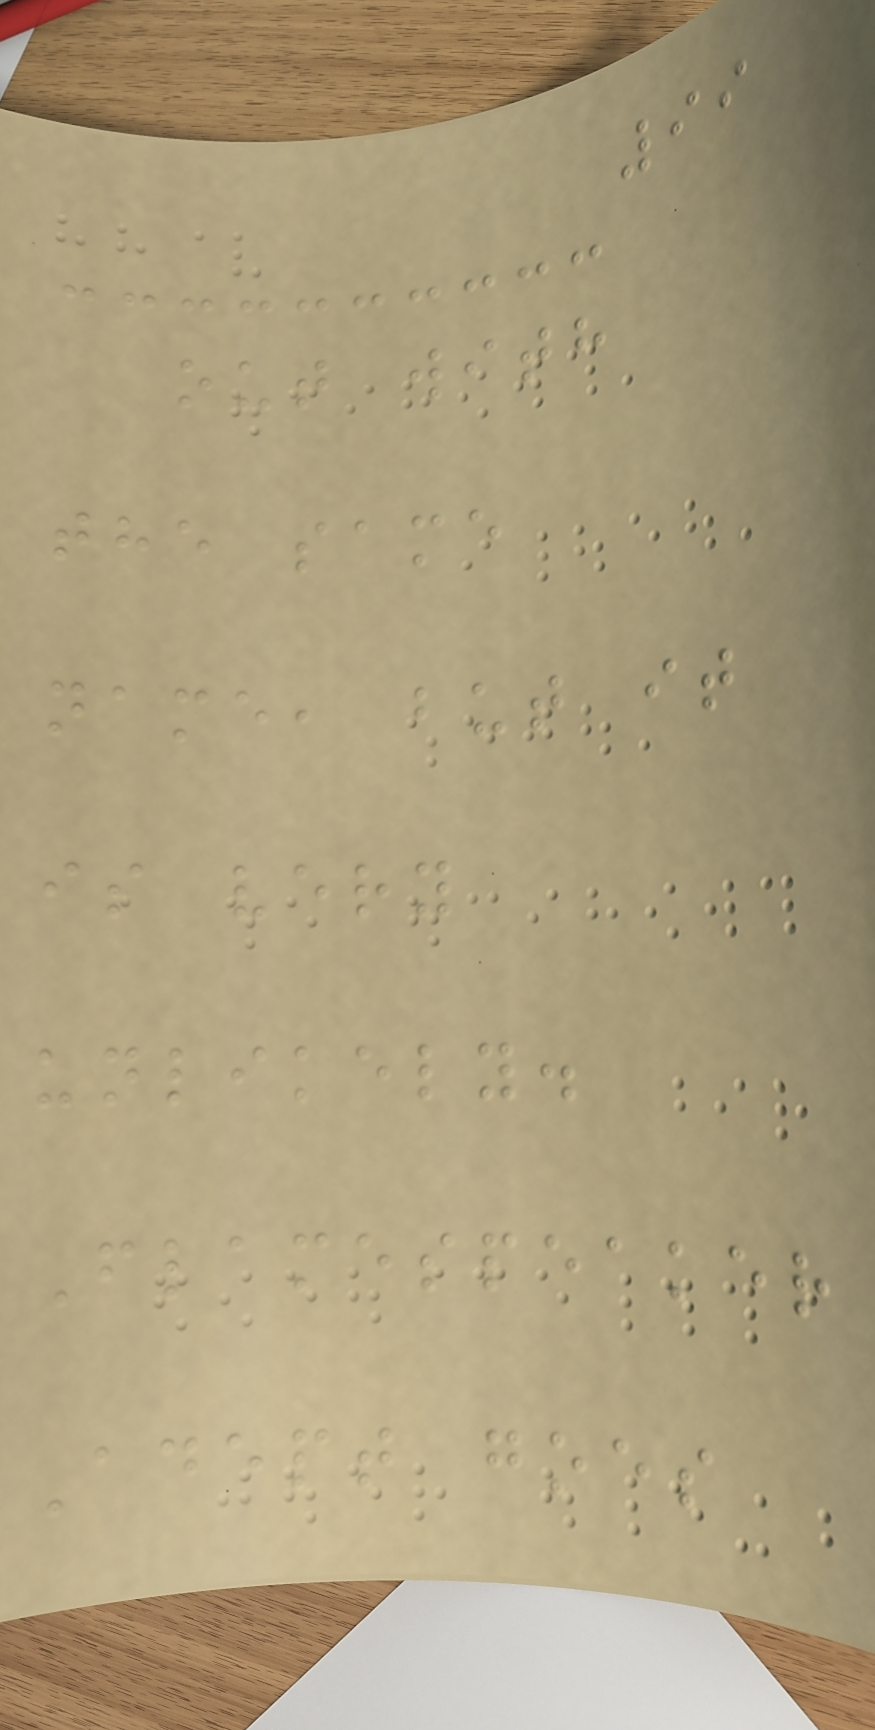99
out with
the same
name, but it
is very
unlikely.
Flamespeaker
Adept goes
